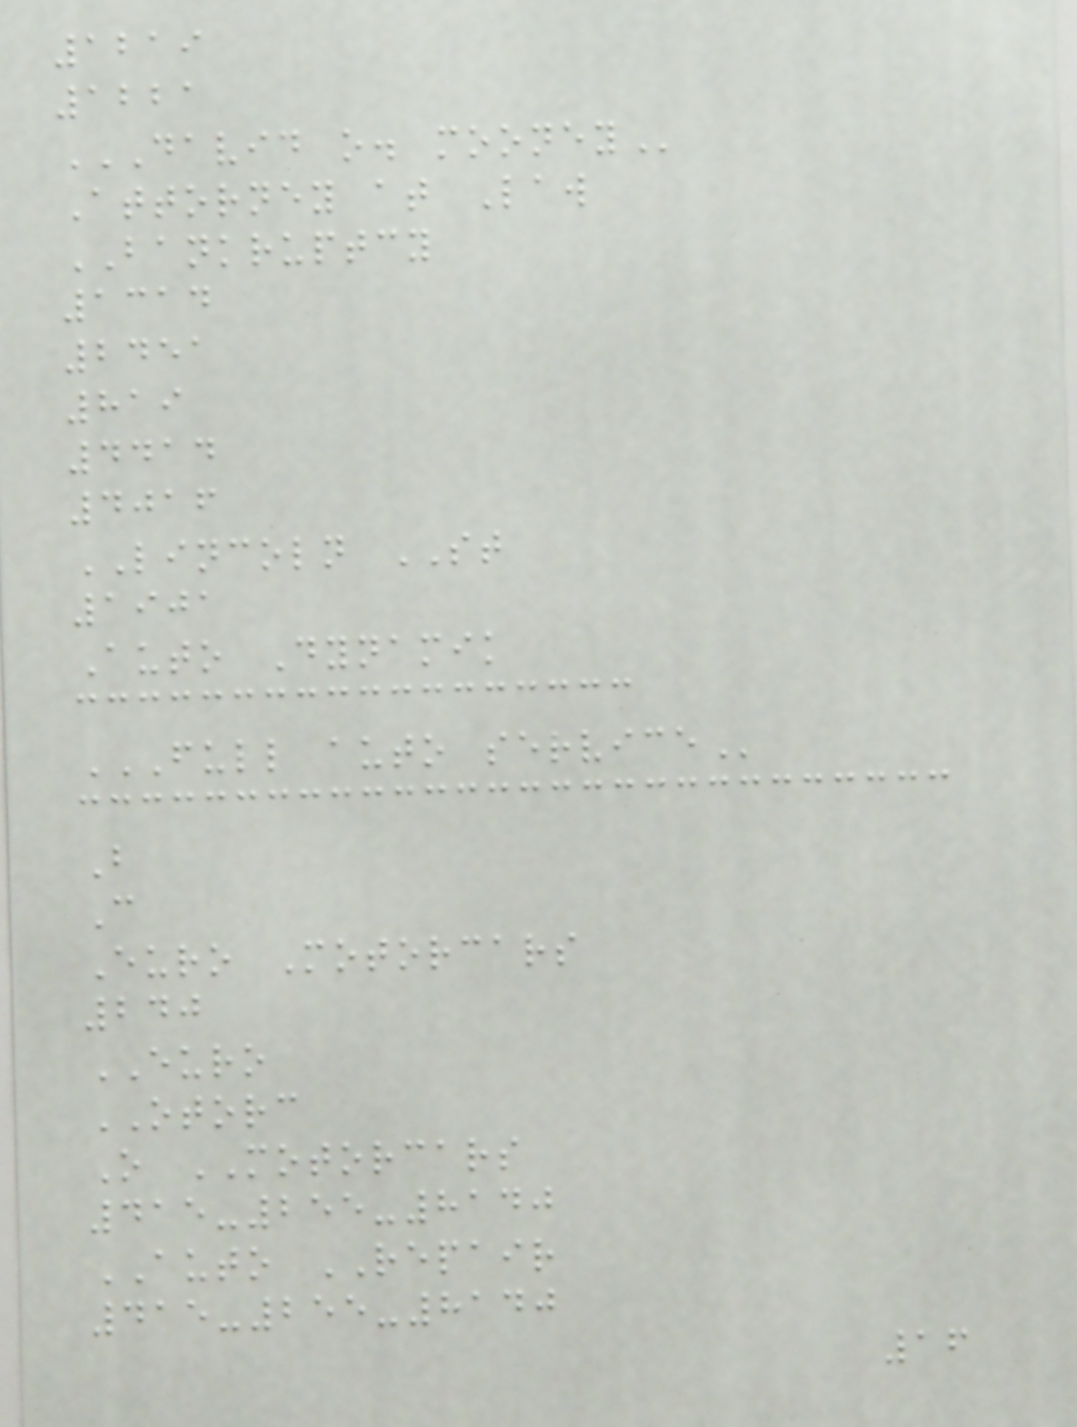1219
1221
DAVID O. MOONEY
Attorney at Law
BANKRUPTCY
1314
2451
819
4414
4016
LINCOLN ST
1901
Auto Dynamik
FULL AUTO SERVICE
B
C
Euro Motorcars
240
EURO
OTORC
O MOTORCARS
415-255-8140
AUTO REPAIR
415-255-8140
16
